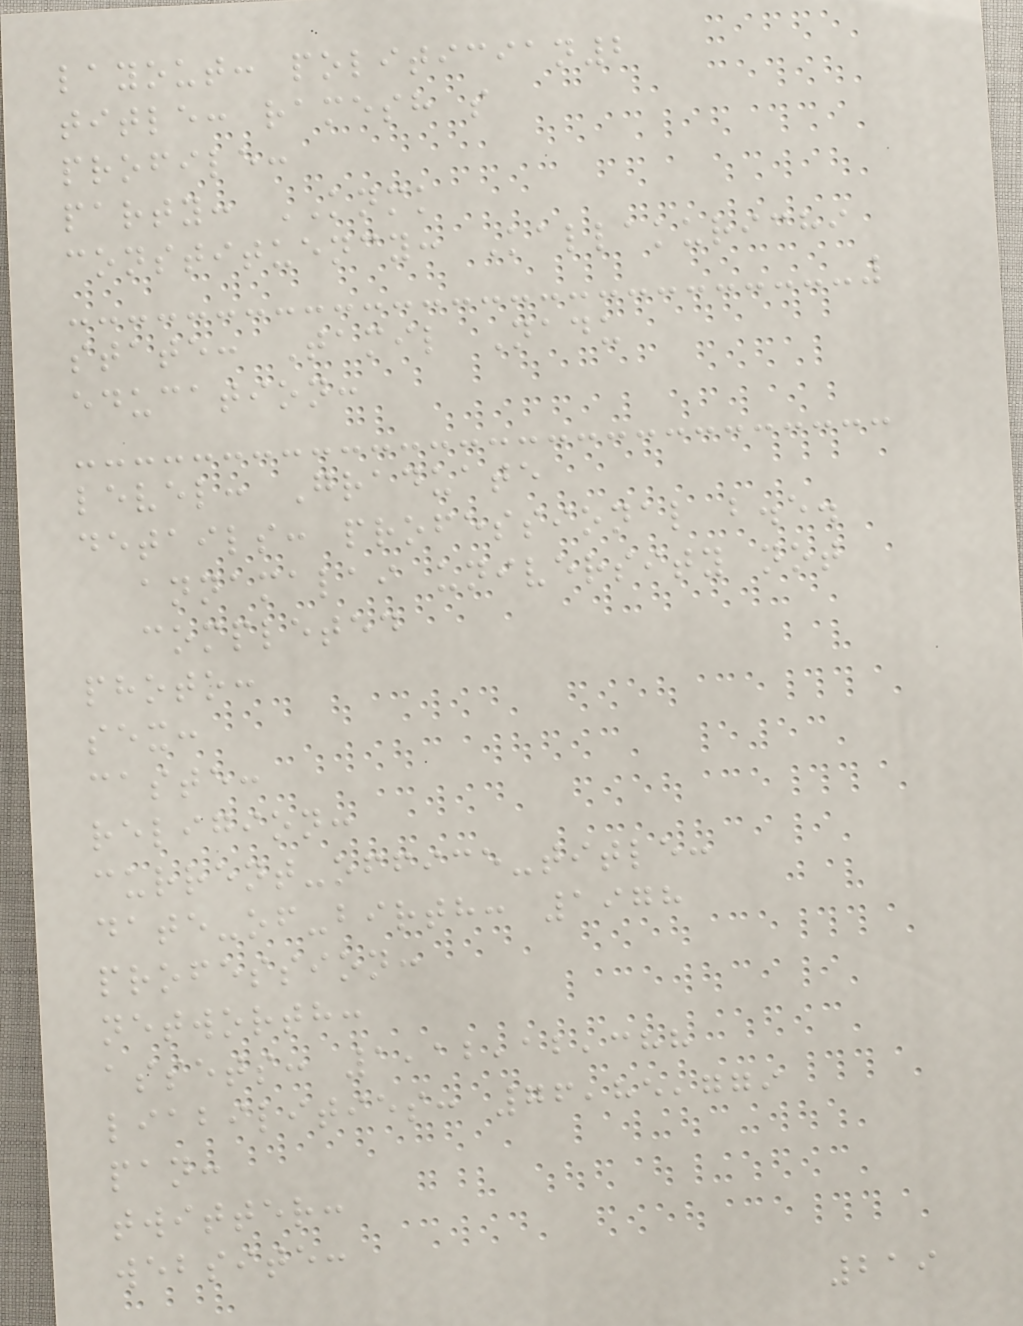layout: politician2
title: ramesh s
profile:
party: KNMK
constituency: Kallakurichi
state: Tamil Nadu
education:
level: Graduate
details: professional b.e.
annamalai university not
completed
photo:
sex:
caste:
religion:
current-office-title:
date-of-birth: 1978
profession:
networth:
assets: 1,12,12,388
liabilities: 76,85,779
pan:
twitter:
website:
219
